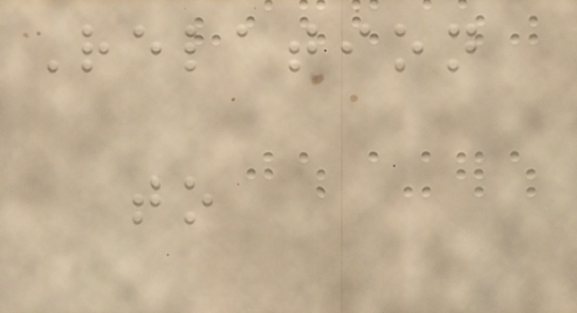Relation
to
